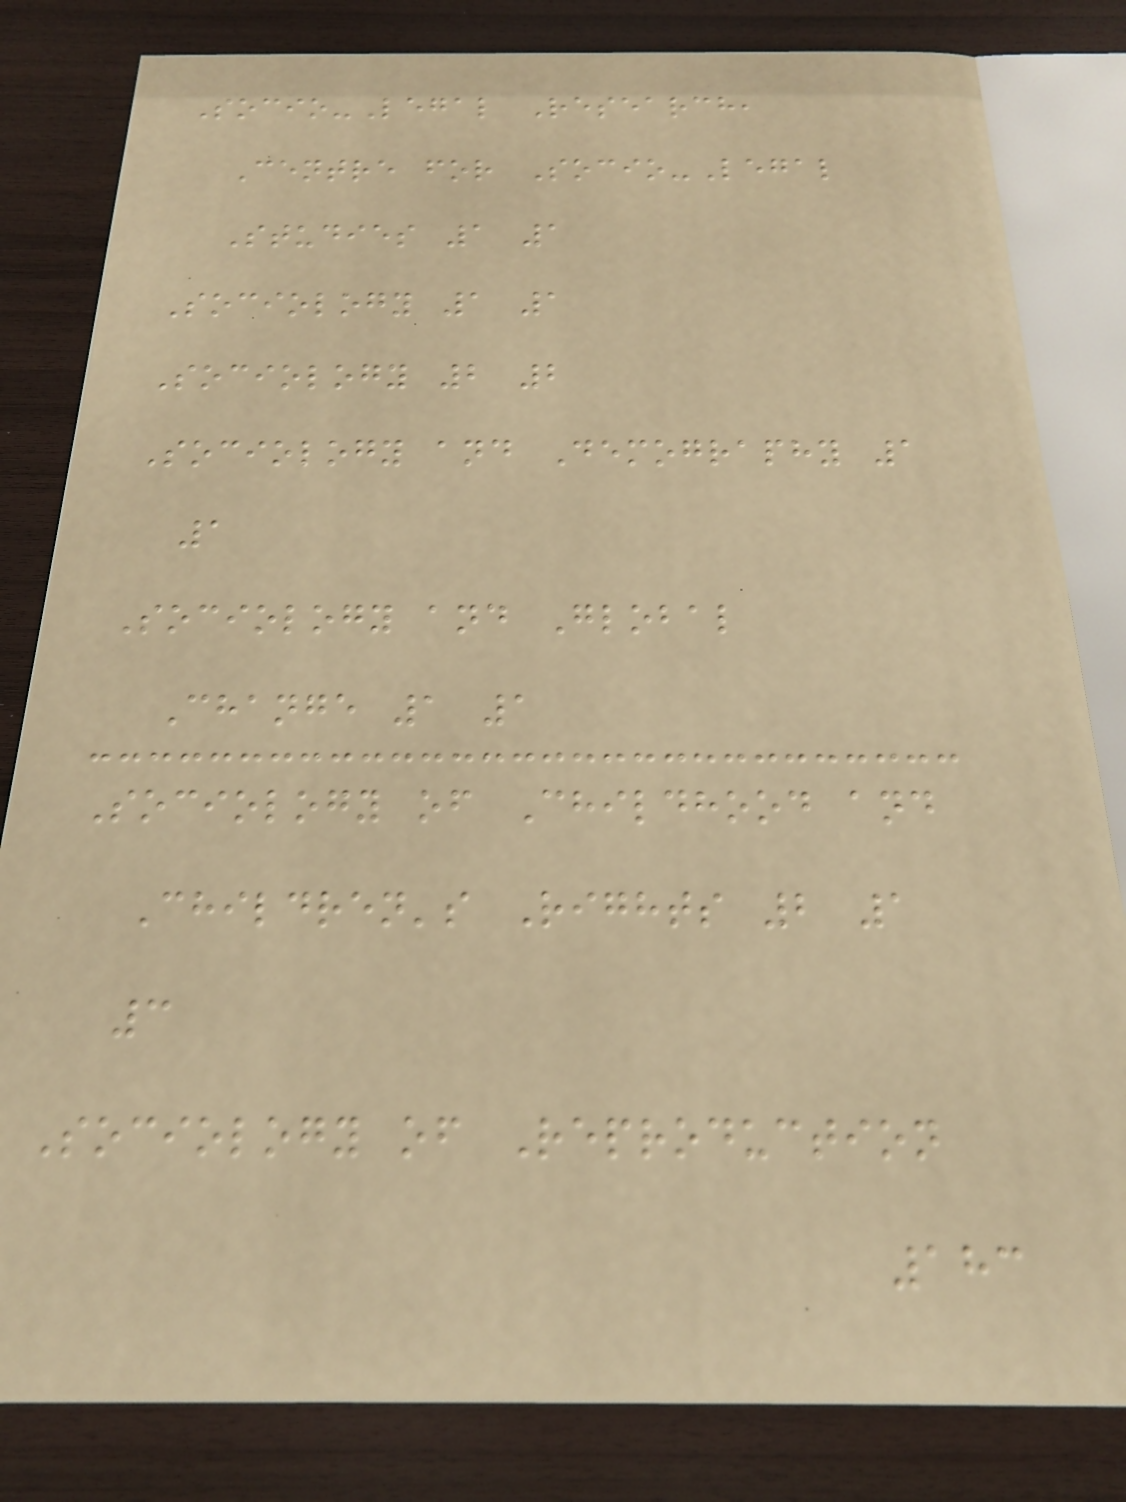Socio-Legal Research,
Centre for Socio-Legal
Studies 1 1
Sociology 1 1
Sociology 2 2
Sociology and Demography 1
1
Sociology and Global
Change 1 1
Sociology of Childhood and
Children's Rights 2 1
3
Sociology of Reproduction
183
